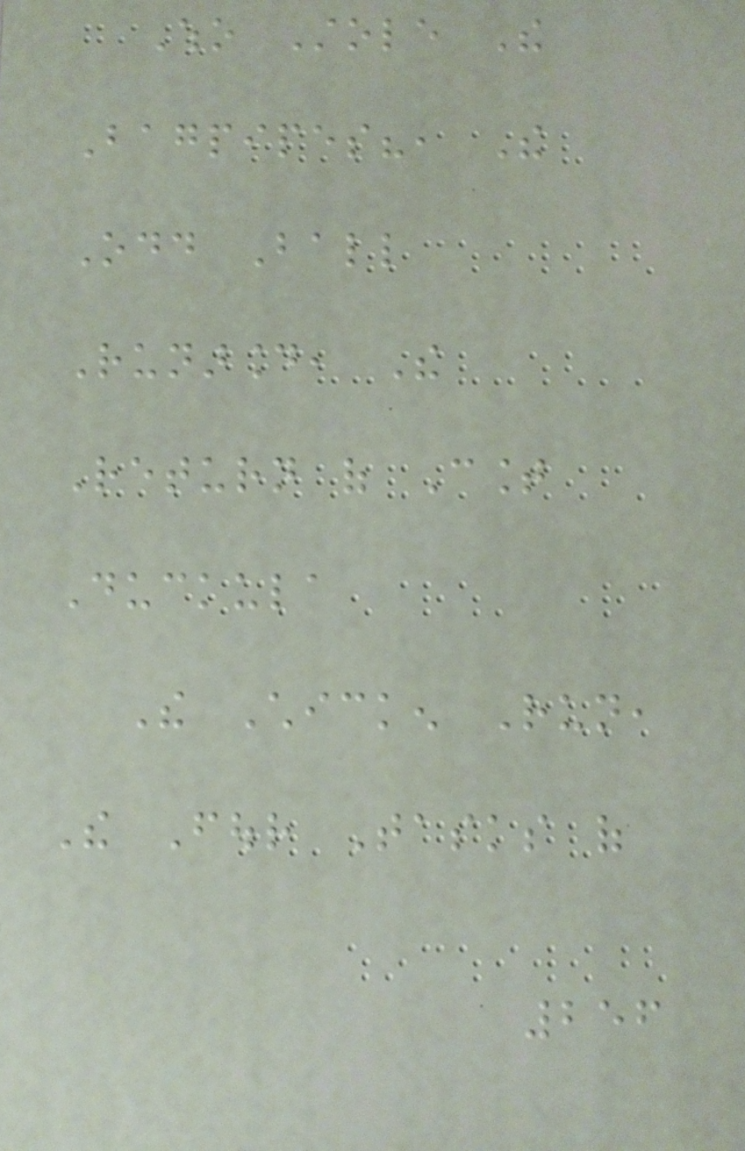Who Stole The
Bagpipes?, The
Odd Ball
Runaround, The
Return of Count
Duckula
The Chicken Run,
The Four Tasks of
256
